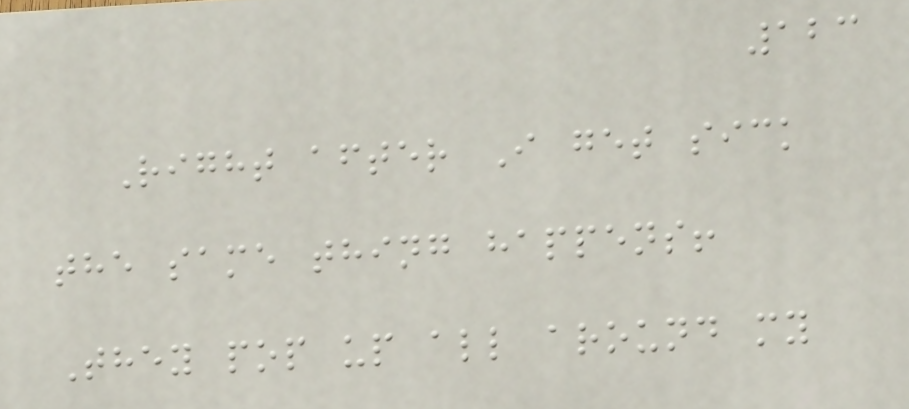123
Right after I get sick
the same thing happens!
They pop up all around my
